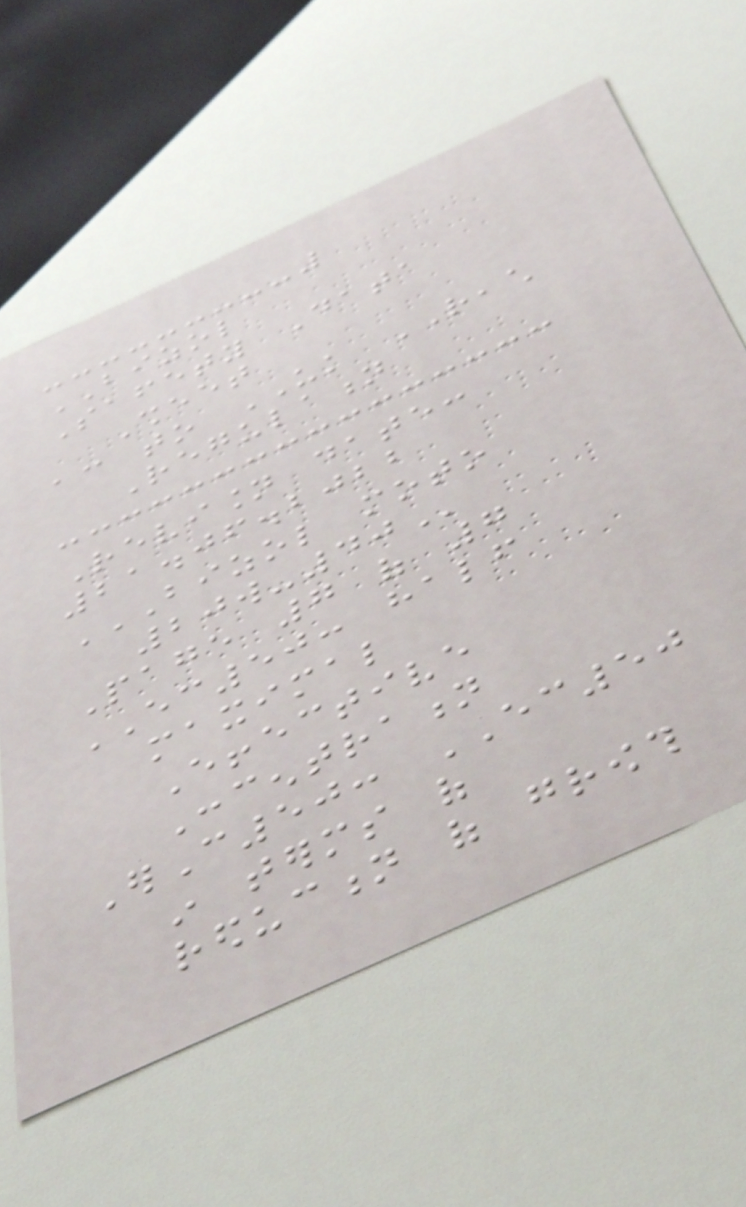BIZOL
Safety Data
Sheet
according to UK REACH
Regulation
Revision date:
21.06.2022
BIZOL MOTO
20W-40
Page 7 of 7
EC50: half
maximal
Effective
Concentration
ErC50: EC50
in terms of
reduction of growth
